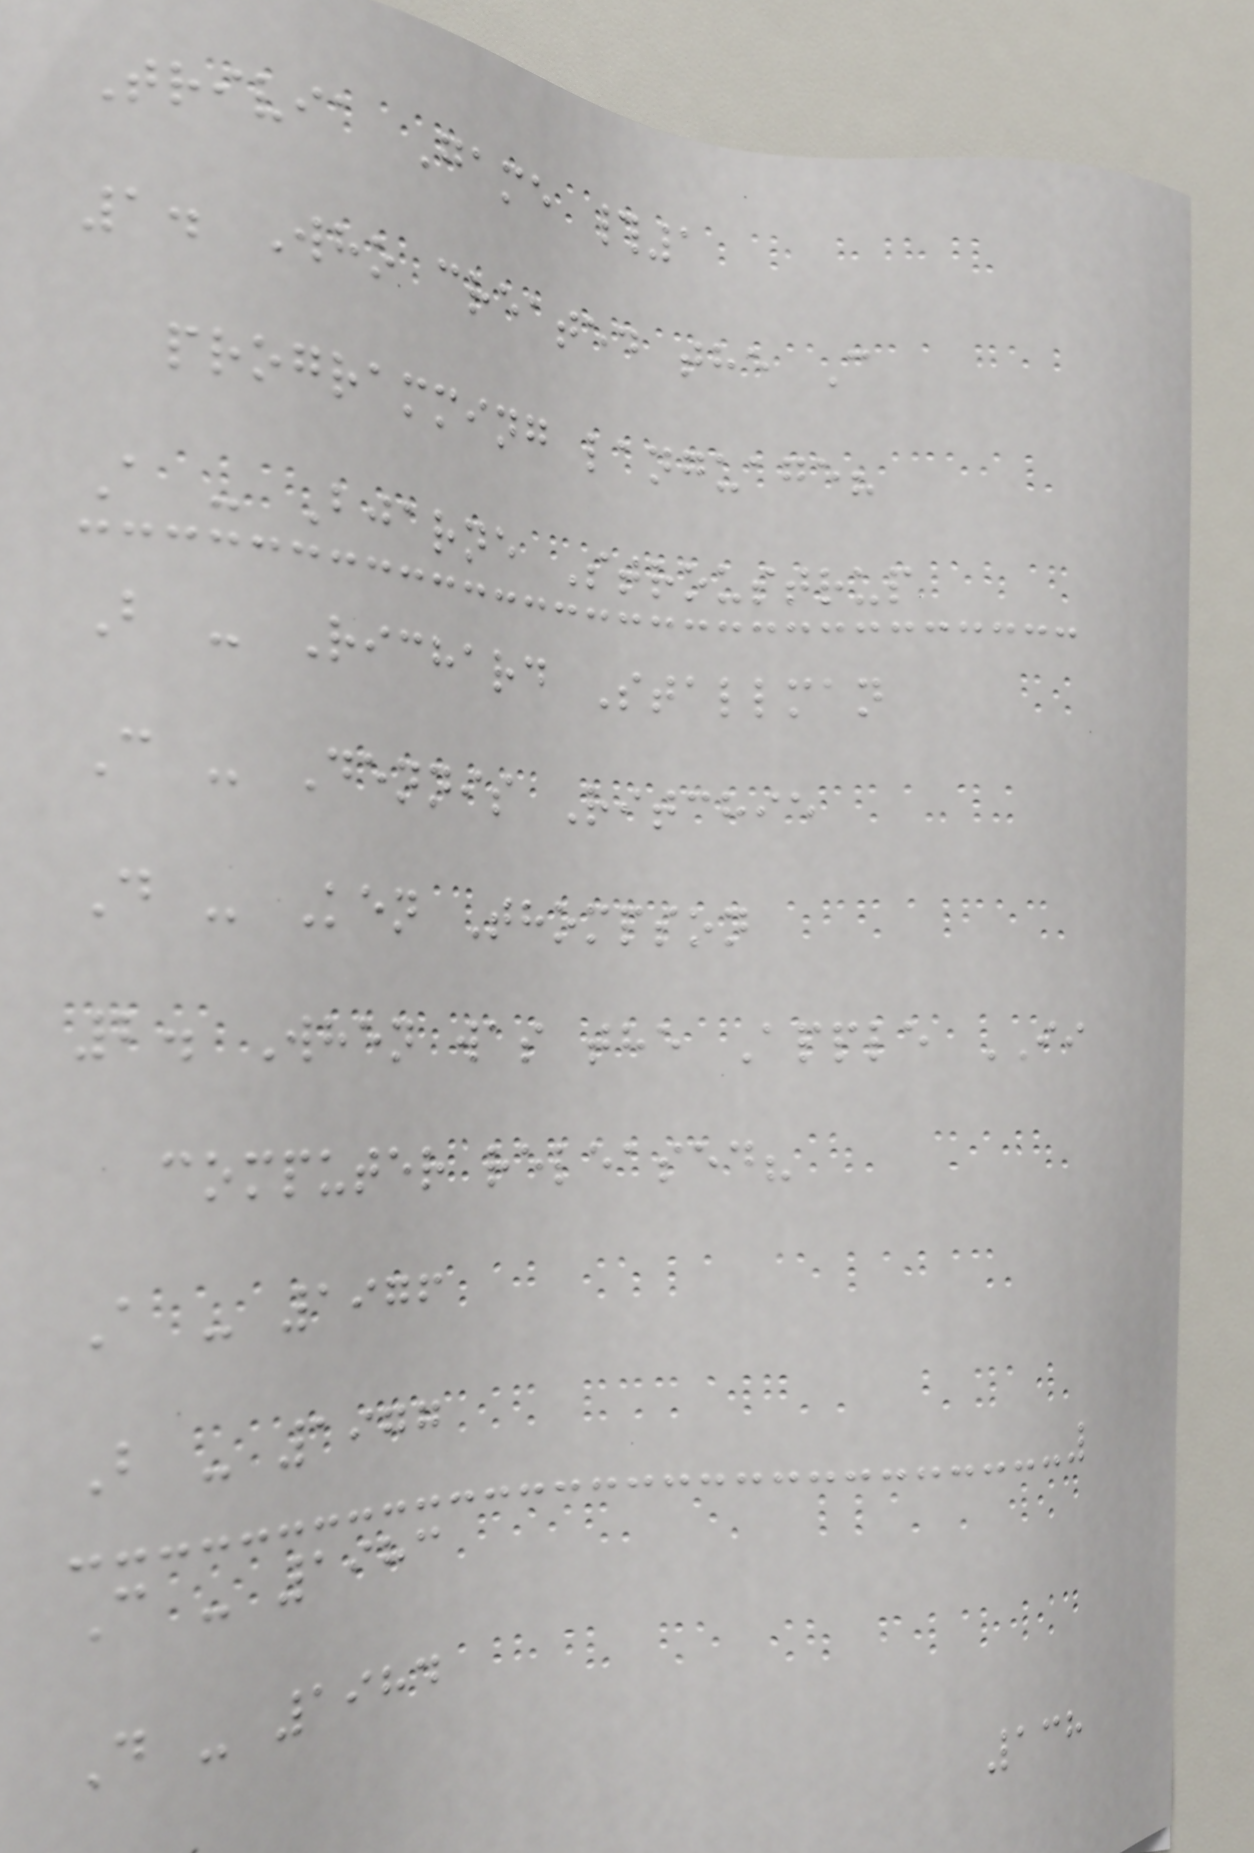Trivia Game #1
1. Who created the C
programming language?
A - Bjarne Stroustrup
B - Richard Stallman
C - Dennis Ritchie
D - Ken Thompson
2. When was the Apple II
computer released?
A - 1976
B - 1977
C - 1983
D - 1984
138
